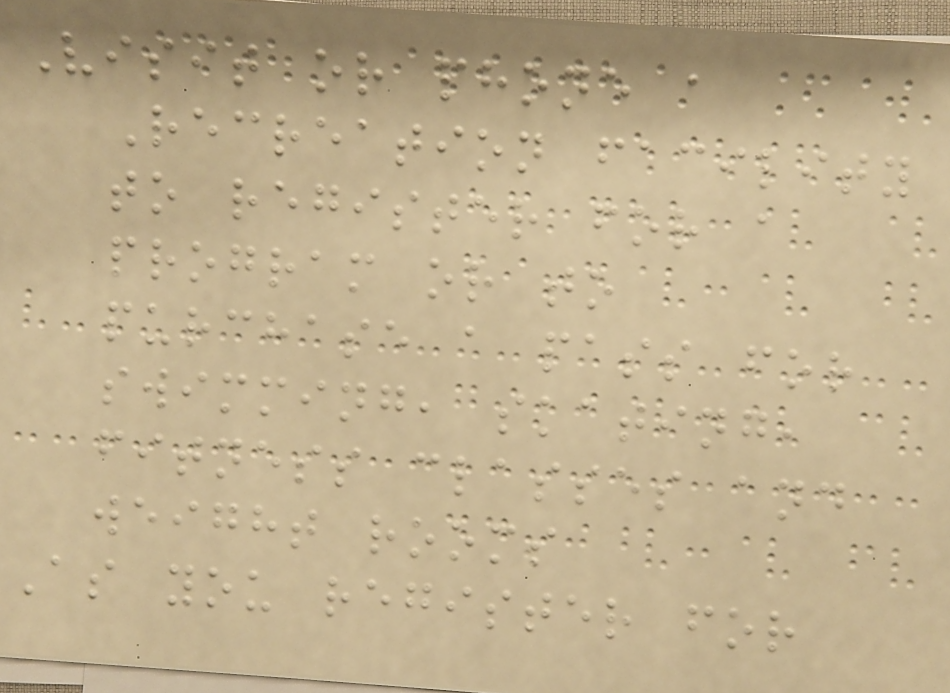Visit or phone a
Recreation facility
to register for a
program or to
purchase a pass for
swimming, skating,
fitness classes and
weight rooms
As you register for
